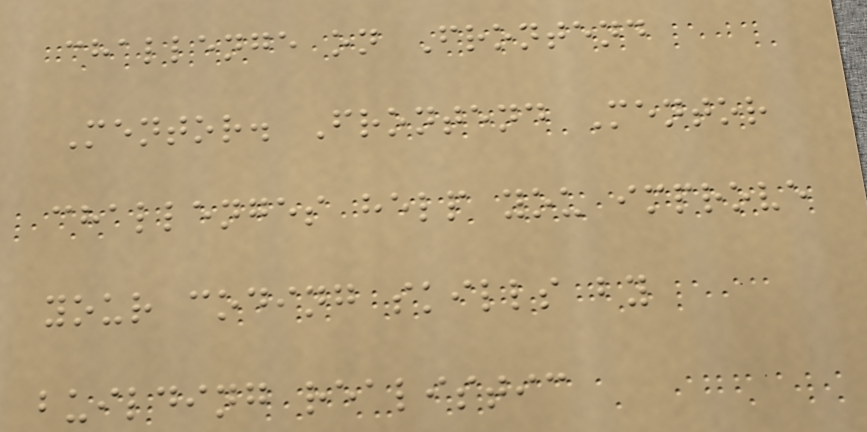challenge on Frontend
Mentor. Frontend Mentor
challenges help you improve
your coding skills by
building realistic
